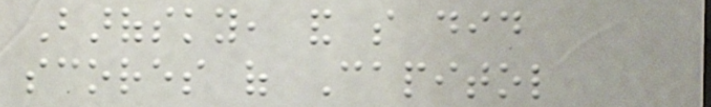Barofsky, and so did
scores of Capitol
